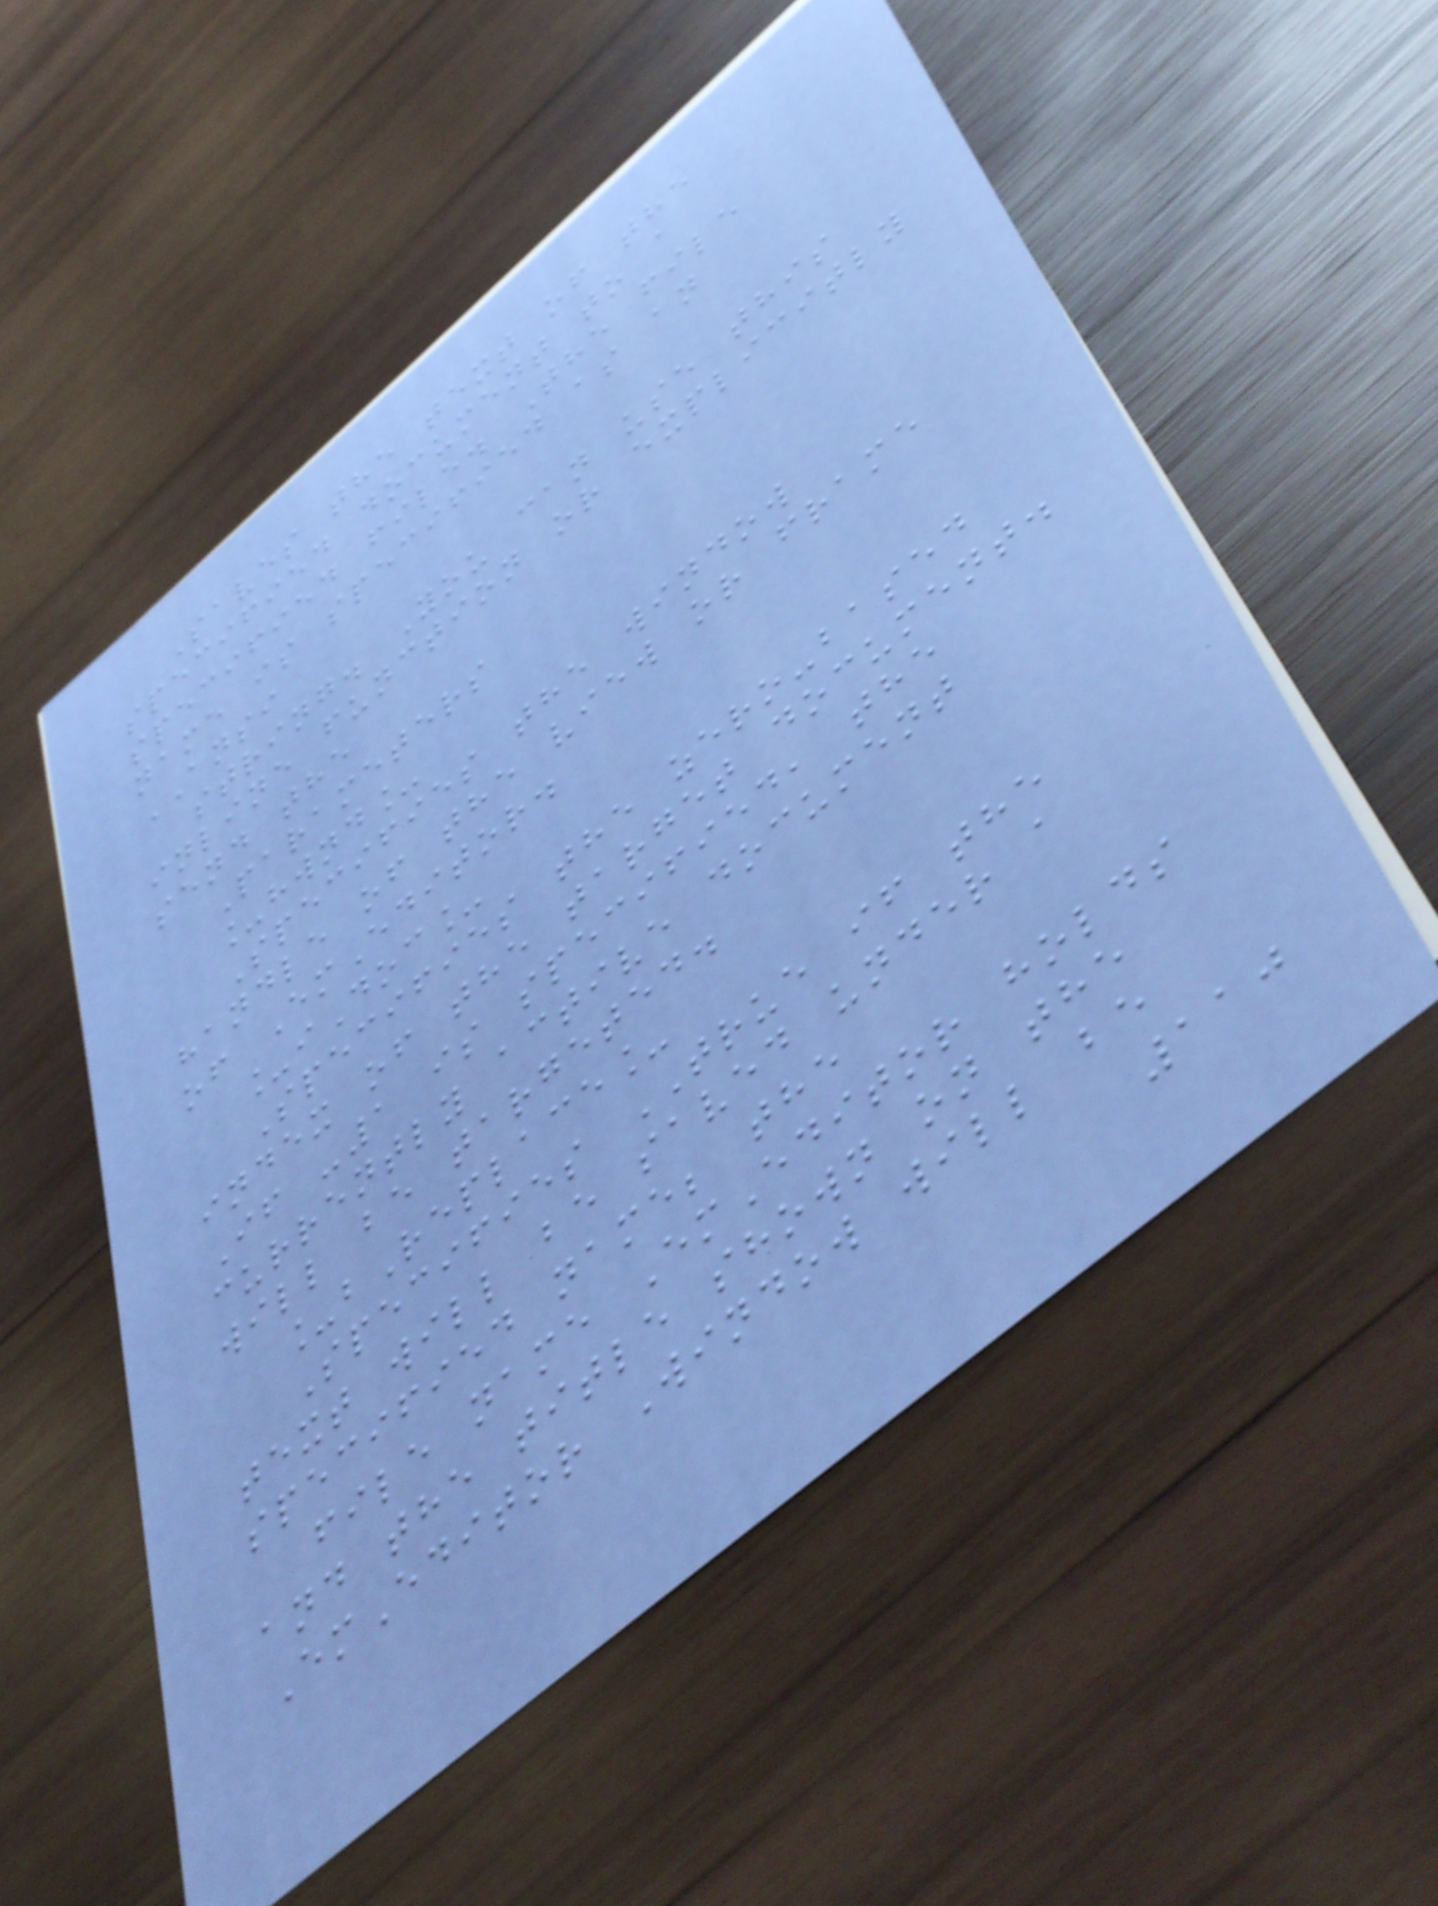Saves the text of the
specified document to a
specified file. The file
name is specified as an
ANSI
string. You can use this
inline function or explicitly
send the
Parameters
_hwnd_
Specifies the window
handle of the view or frame
of EmEditor.
_iDoc_
Specifies the zero-based
index of the target document.
If -1 is specified, the
currently active document
will be targeted.
_bReplace_
Specifies TRUE if the
text will be saved under a
specified name; the
file name EmEditor holds
and the title shown on the
EmEditor Window will be
110
